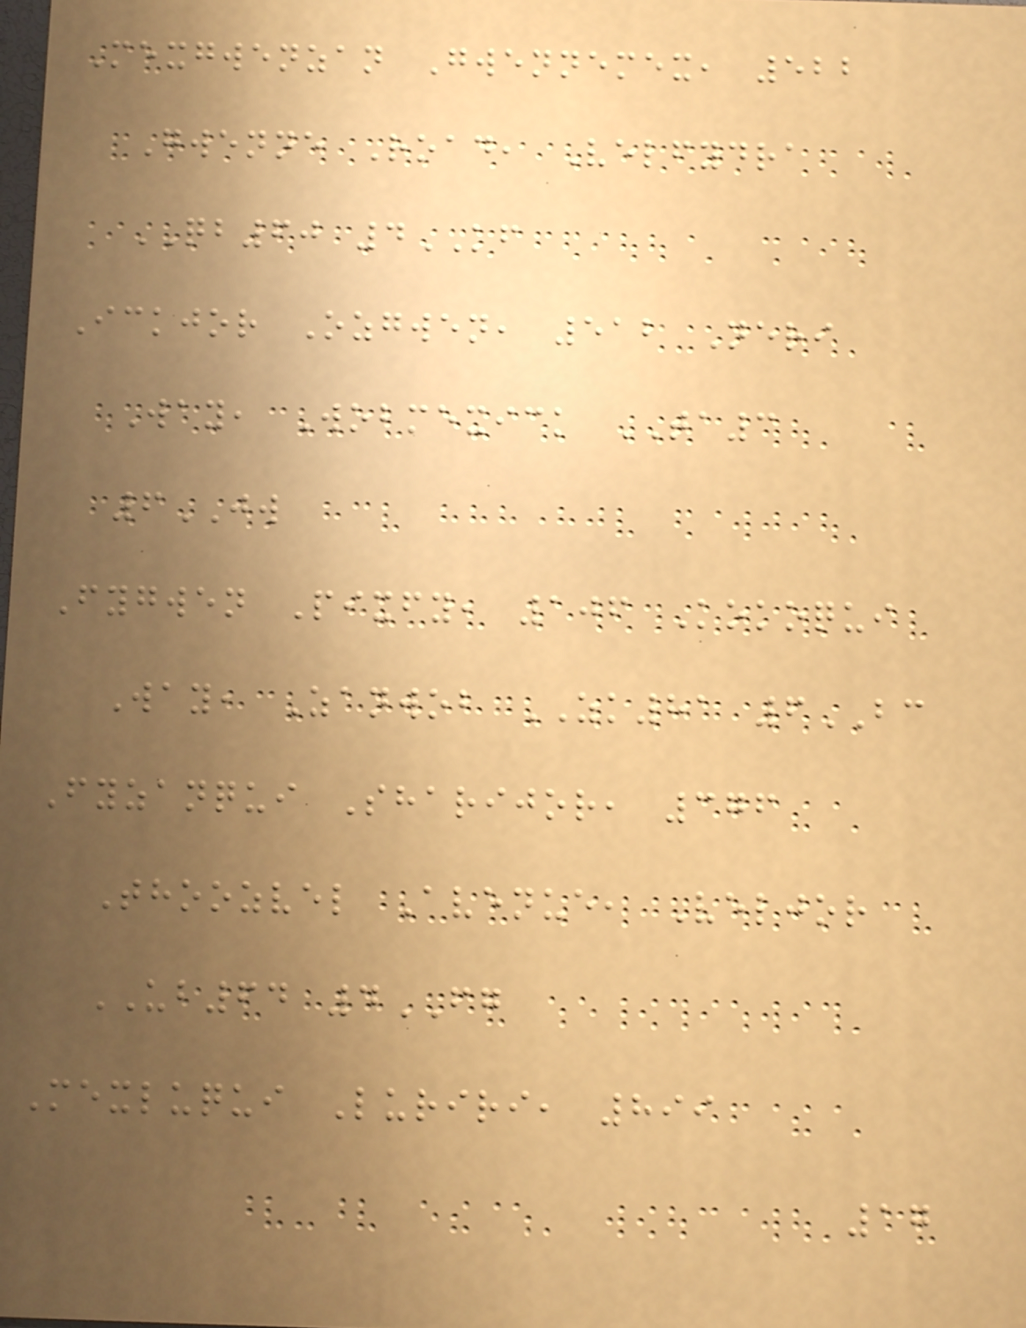Mexgwenzan Gwennemex, 522
Gwenne Road, Velfydra
QB60 4KF
Ickjor Ozgwen, 512 Neri
Way, Wobmexick TA3
6JW
Fygwen Pixfy, 106 Kokoqui
Way, Zanwob ZK81 6BC
Fyzanqui Sharijor, 376
Thoozvel Avenue, Veljor
UB64 4FG
Mexluqui Luriri, 899
17
